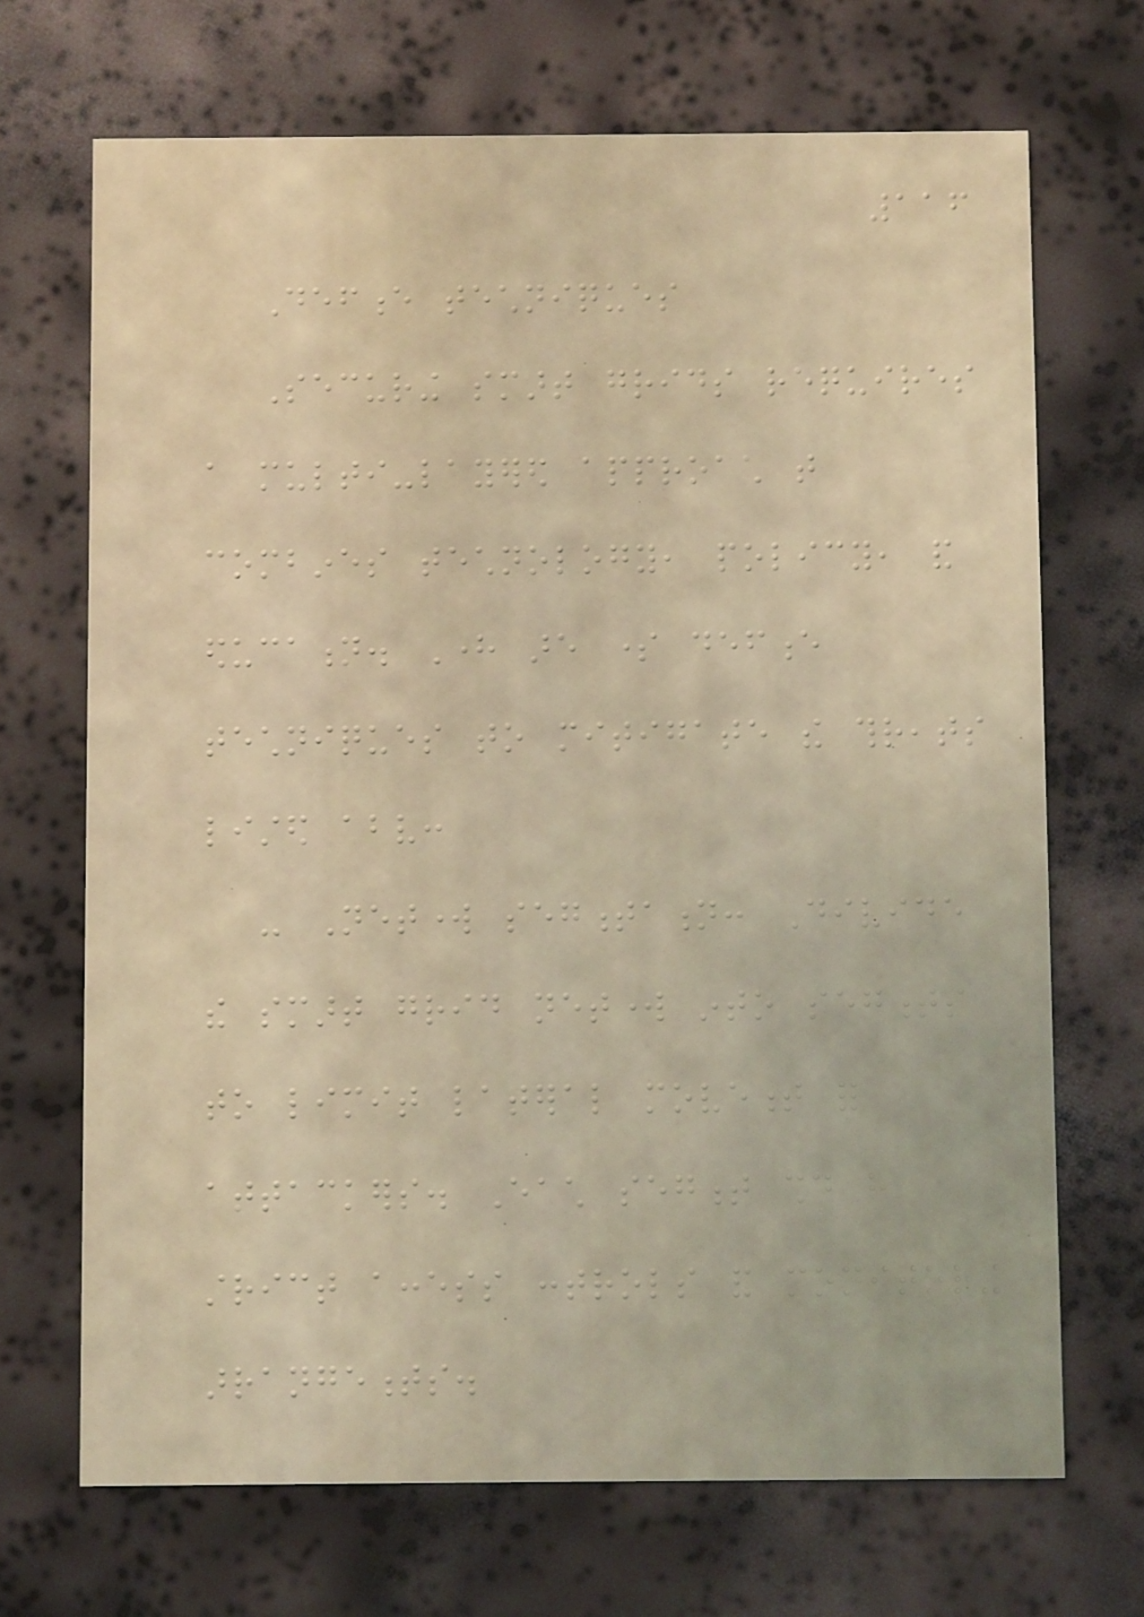116
Defence techniques
Securing smart grids requires
a multi-layered approach that
combines technology, policy, and
education. Here are some defence
techniques to mitigate the threats
listed above:
- Network segmentation: Divide
the smart grid network into segments
to limit lateral movement for
attackers. Each segment should have
strict access controls and monitoring
arrangements.
